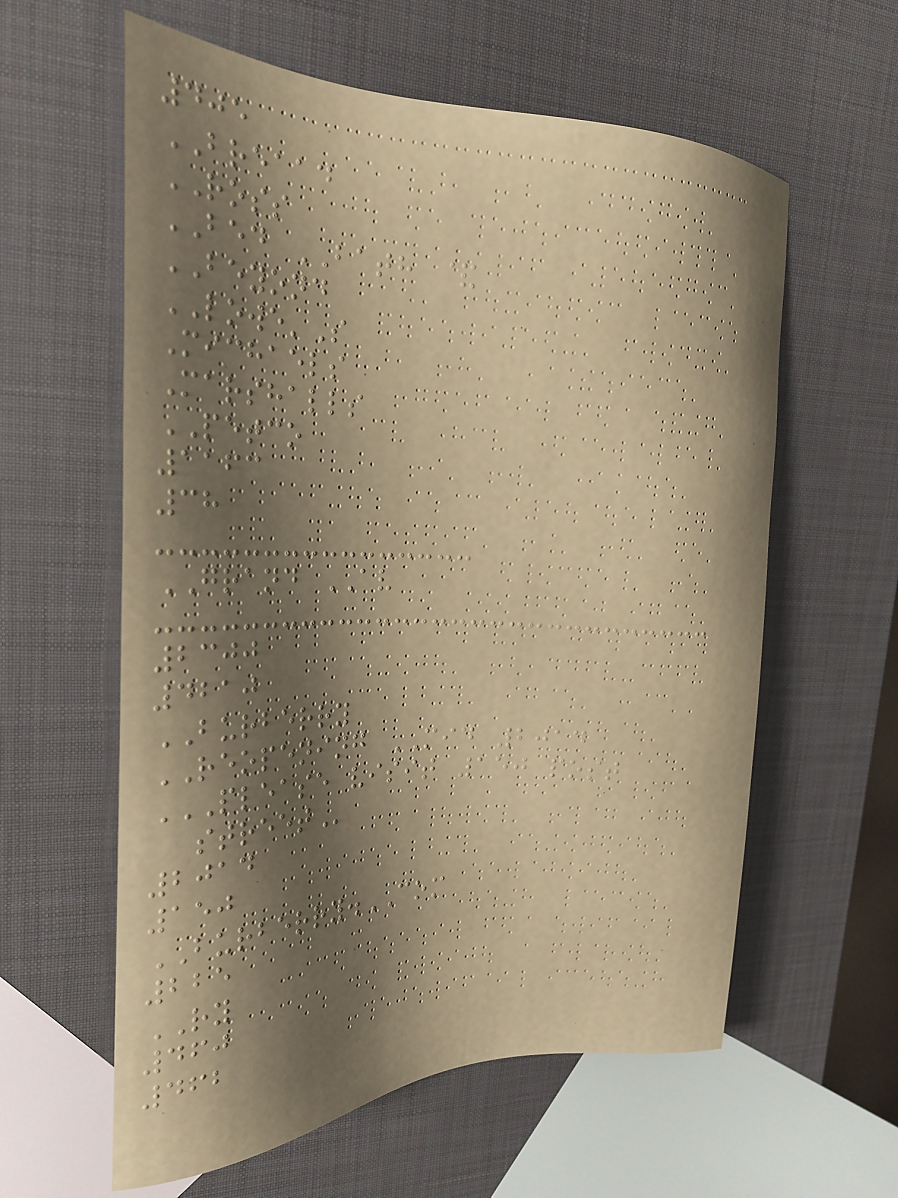405
BREAAD
ROSS
BED BATH &
BEYOND
LOWE'S
Michaels
Marshalls
PETCO
1163
38
GRAND AV
2300
4210
BURBERRY
REOPENING MID 2014
PLEASE VISIT 150 POST
STREET
2014
150
BURBERRY.COM
225
RY
460
462
